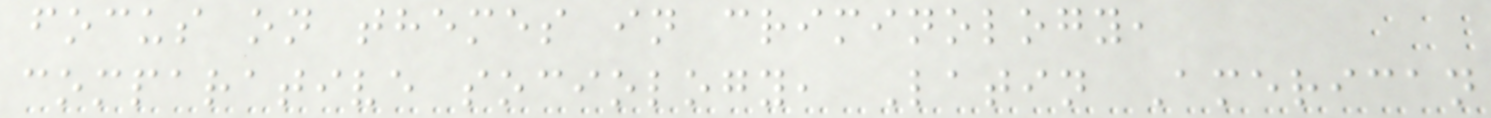focus on themes in criminology,
comparative sociology, Latin American
